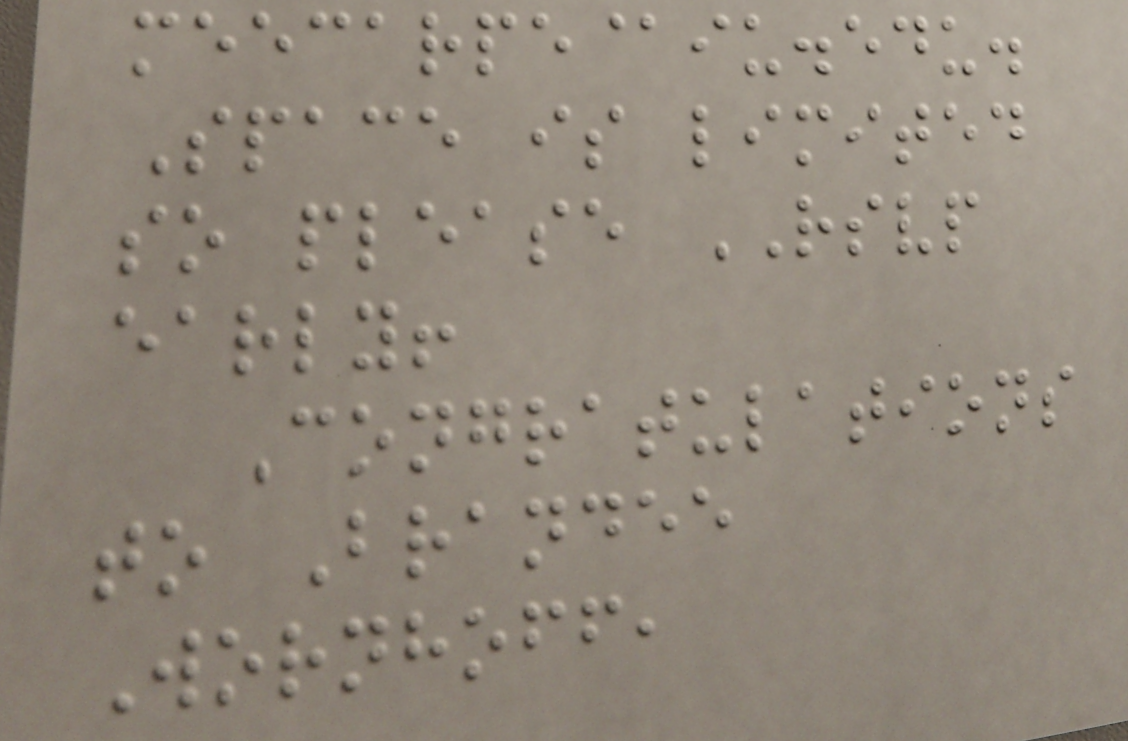meecarpe@iu.edu.
Space is limited
so please RSVP
early!
Congratulations
to Brandee
Wornhoff,
